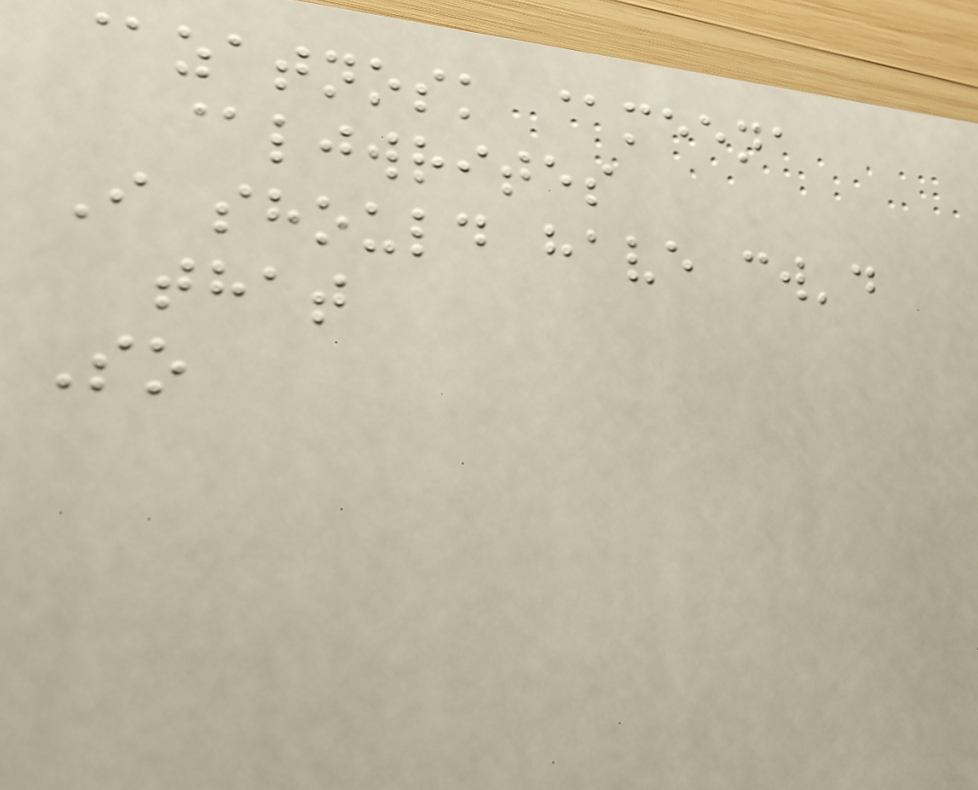@zatnosk @meena
@ljwrites
I should have cw'd
that
So
